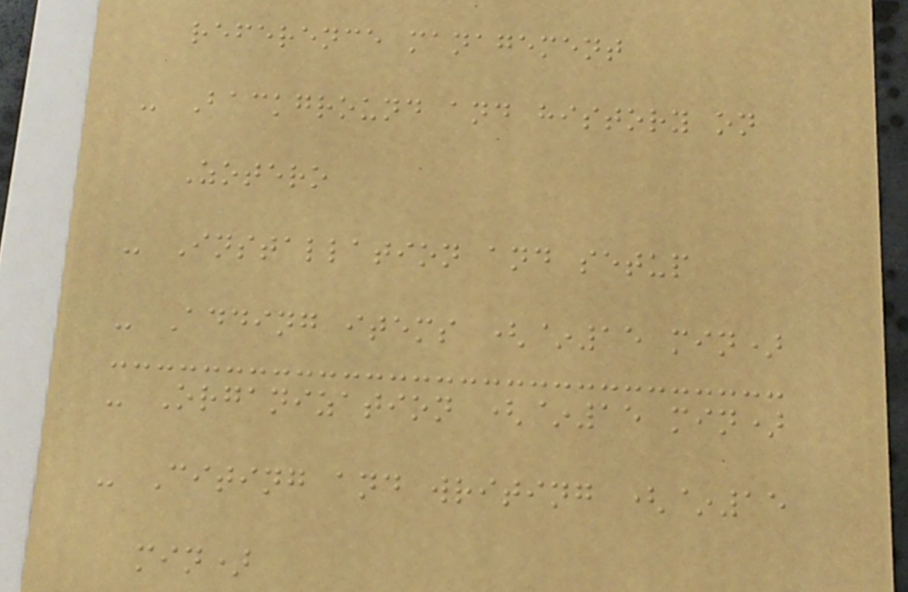reference management
- Background and history on
Zotero
- Installation and setup
- Adding items (~15 min)
- Organization (~15 min)
- Citing and writing (~15
min)
